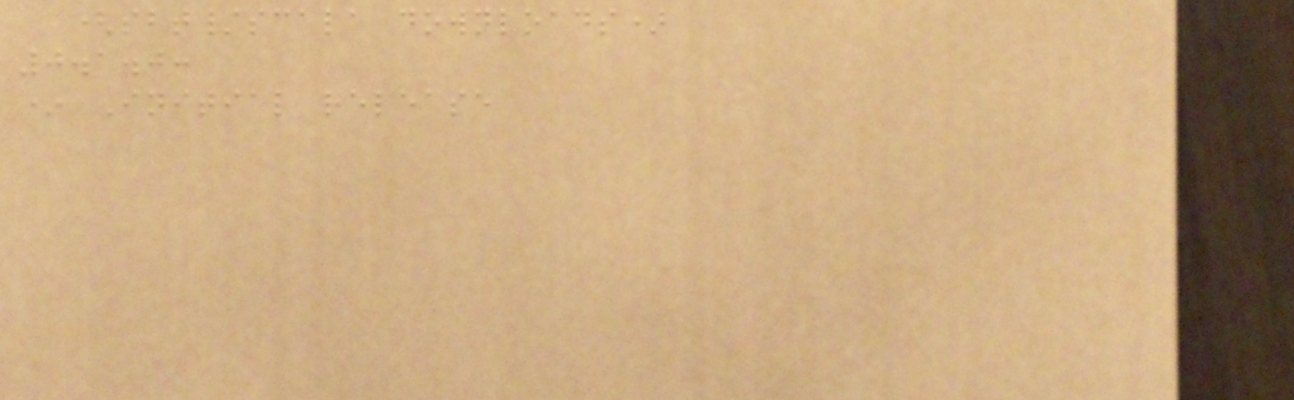(sbt/scala downloads)
0.1.0:
* Initial release
